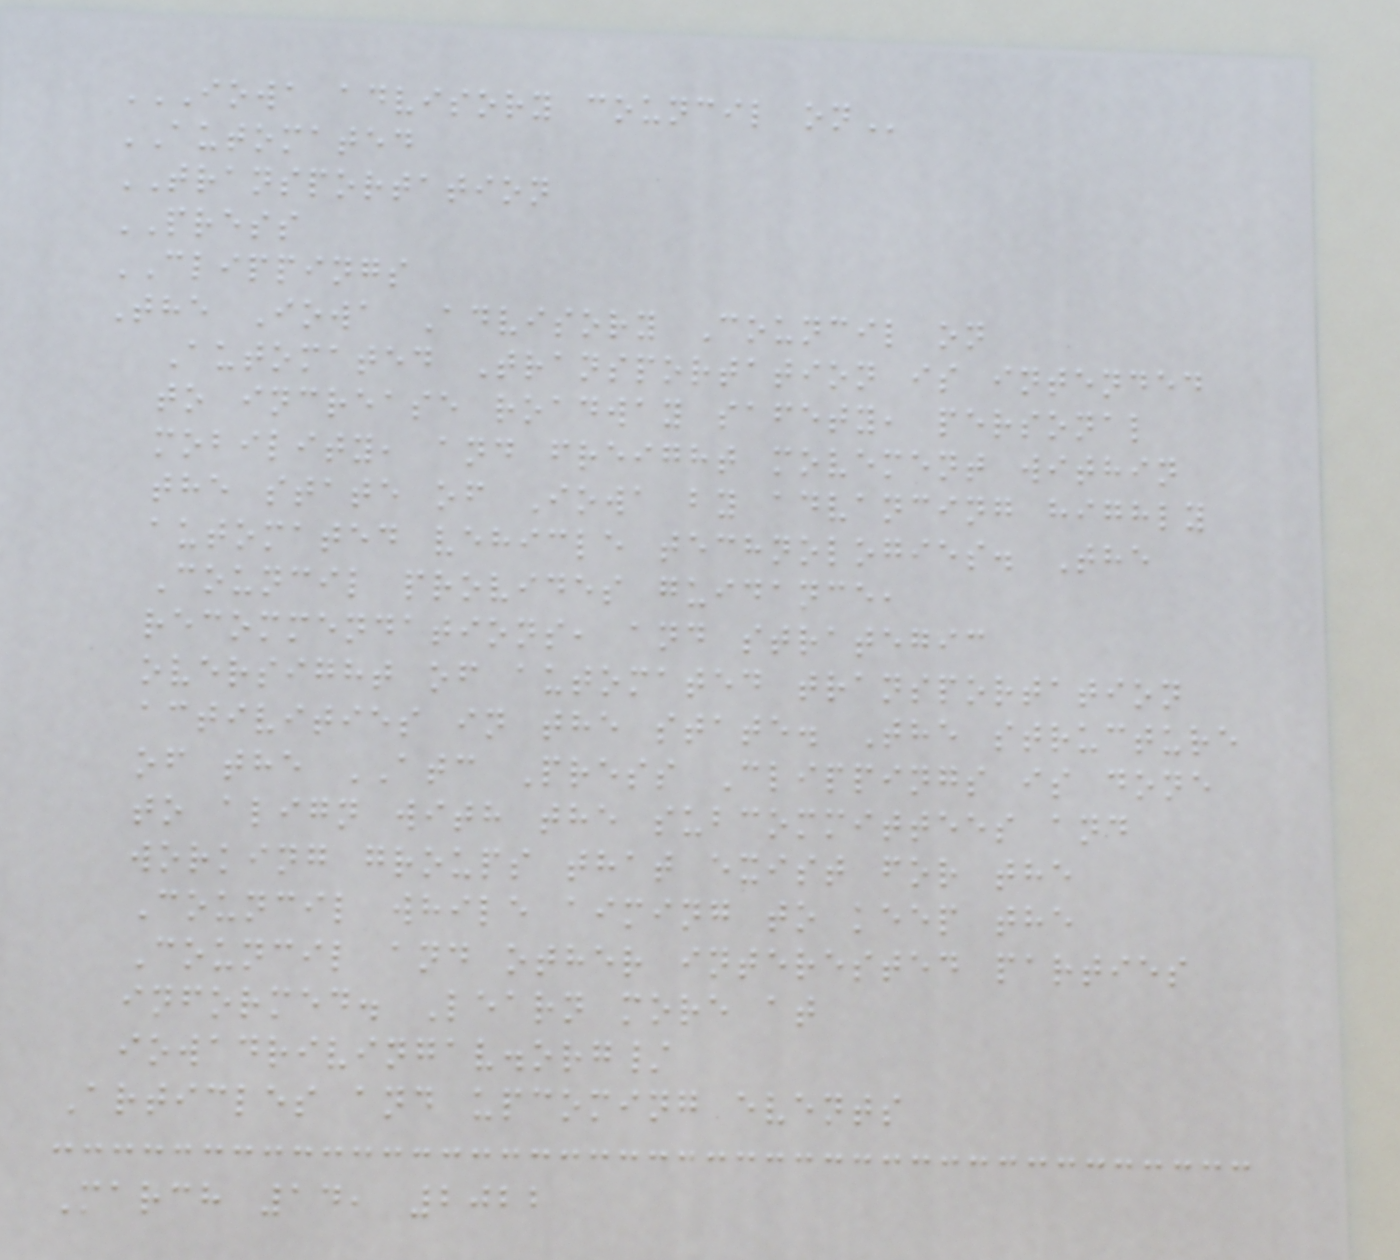IOWA ADVISORY COUNCIL ON
AUTOMATED
TRANSPORTATION
PRESS
CLIPPINGS
The Iowa Advisory Council on
Automated Transportation is intended
to increase roadway safety, personal
mobility, and freight movement within
the state of Iowa by advancing highly
automated vehicle technologies. The
Council provides guidance,
recommendations, and strategic
oversight of automated transportation
activities in the state. The structure
of the ATC Press Clippings is done
to align with the subcommittees and
working groups that exist for the
Council while aiming to keep the
Council and other interested parties
informed. Learn more at
iowadrivingav.org/
Articles and upcoming events
March 14, 2022
